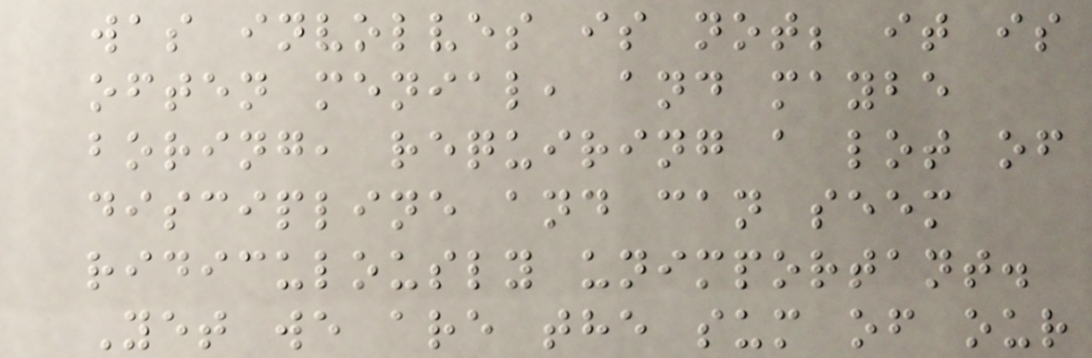was involves is not; it is
often menial, and maybe
boring, requiring a lot of
discipline and can seem
ridiculously unimportant.
Yet we are the sum of our
